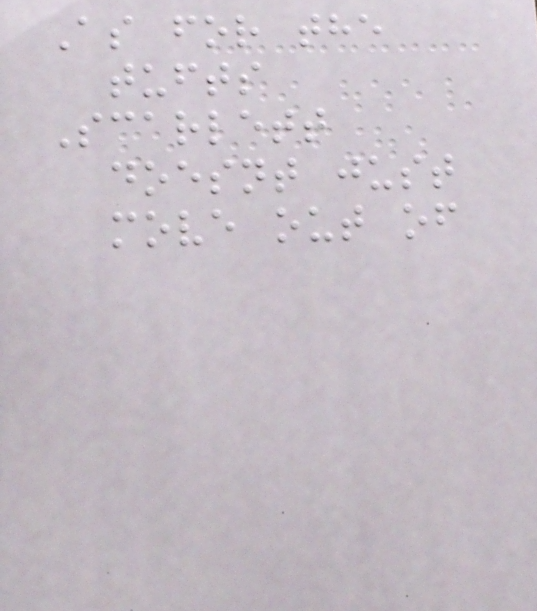As for the
tufts
Scarlett
doesnt just
move out of
